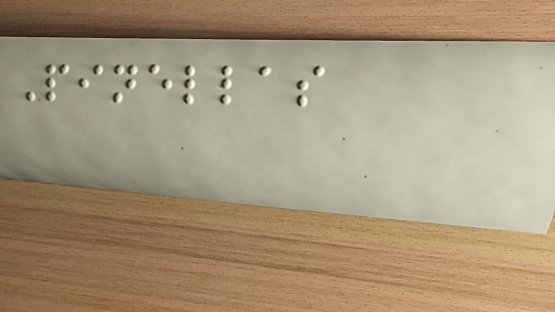Pinellas
